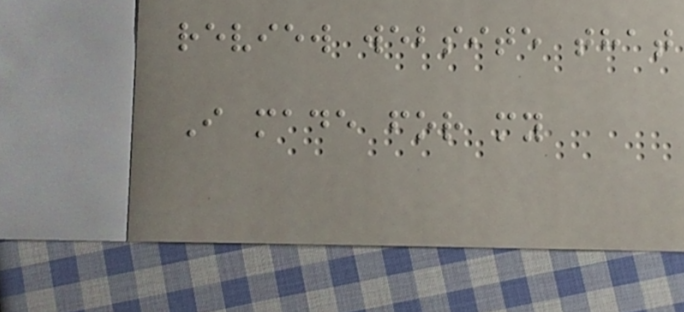review website that
I made for my
